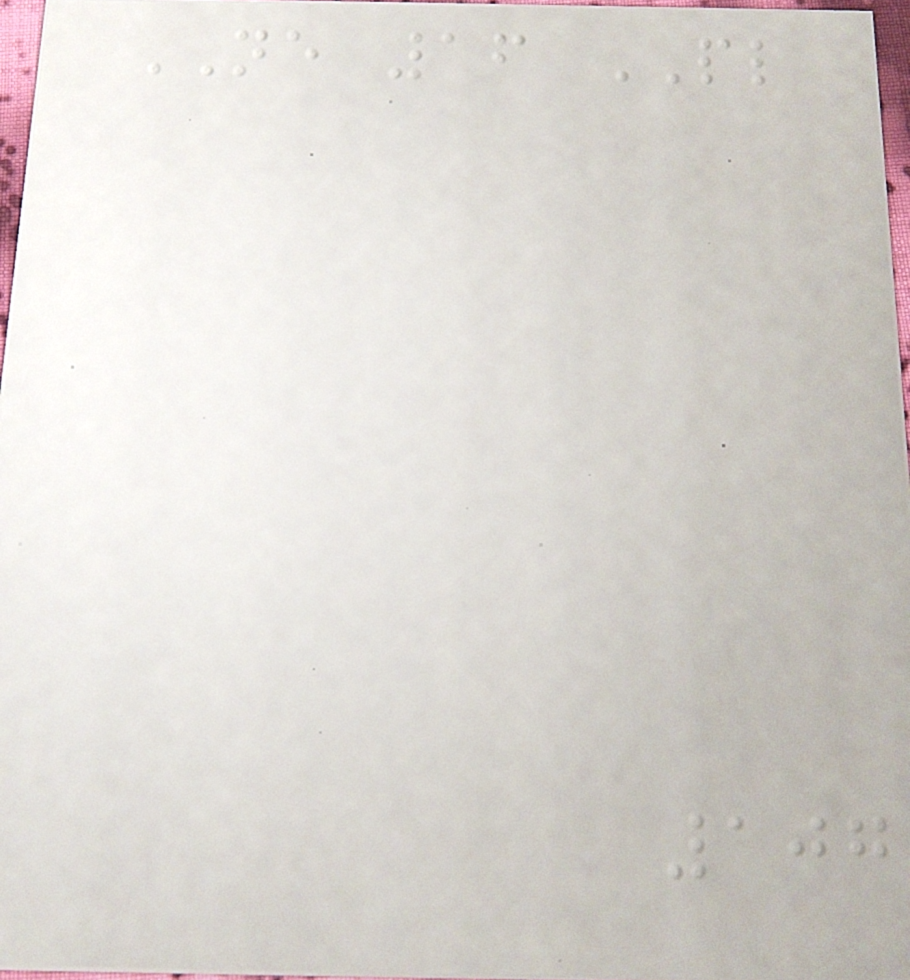NE 16 PL
107
